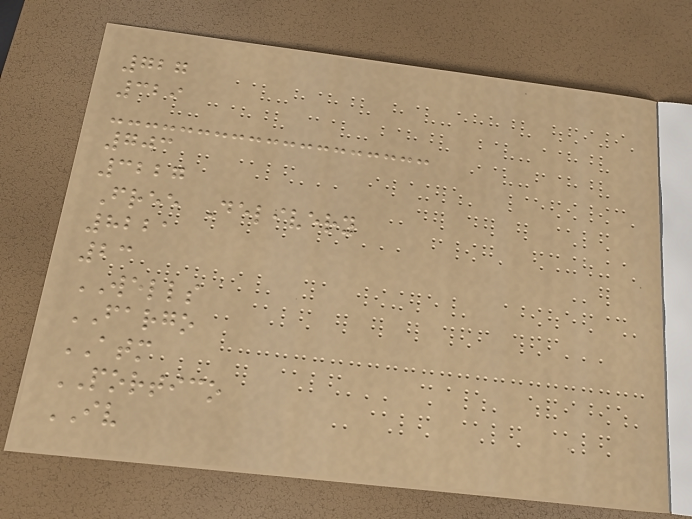727
329
703
3227
Free Delivery
8221
23
WELLS
FARGO
ATM
PORTICO
IV
